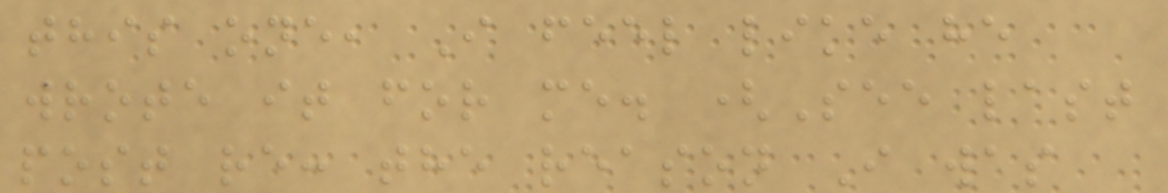this one, I feel like he
wrote it for me. (See last
post re: the reason I was
